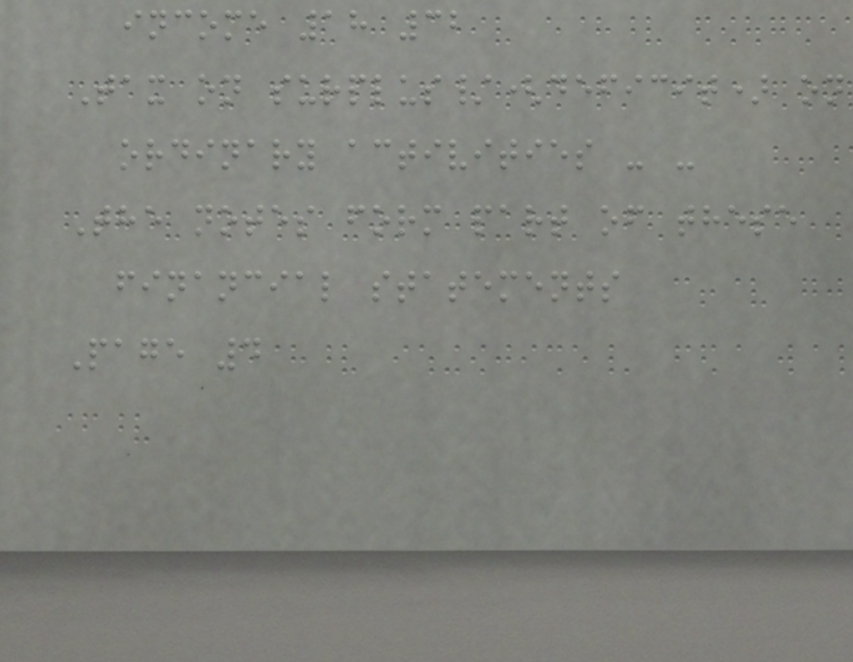income 18 32
Tax on surplus/(deficit) on
ordinary activities - -
The notes form part of these
financial statements
Page 4
